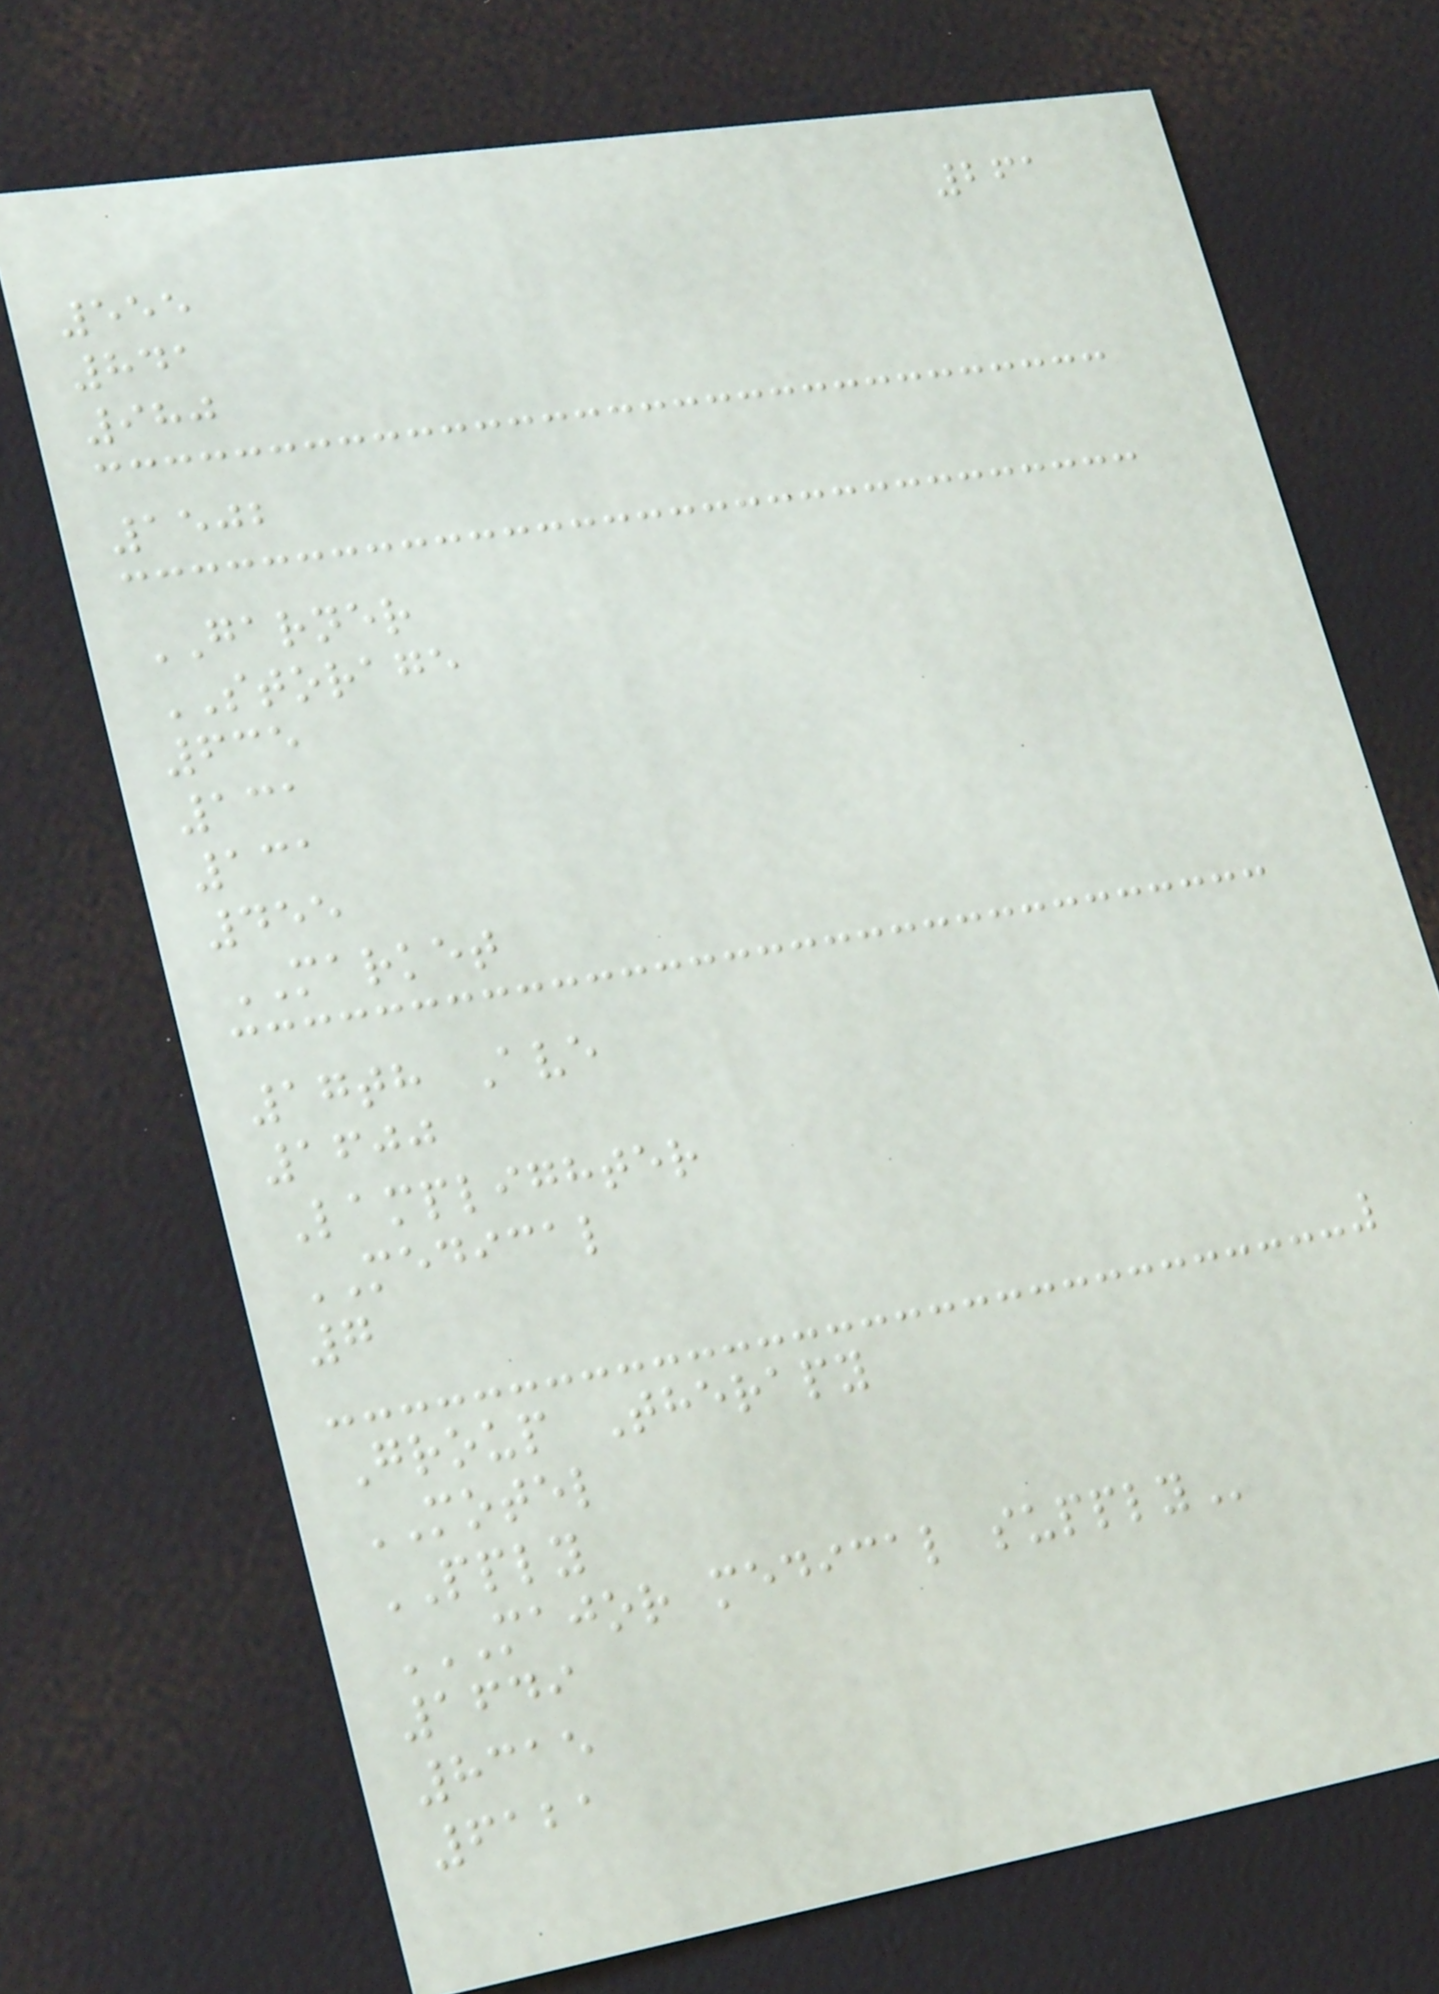261
555
841
980
1502
GARNER
STORAGE
635
131
131
455
MARKET
17th Ave
1600
Lamplighter
MEDICAL
7
Group Therapy
MOTEL
PPLY
MAJOR MEDICAL SUPPLY
1649
8315
6121
